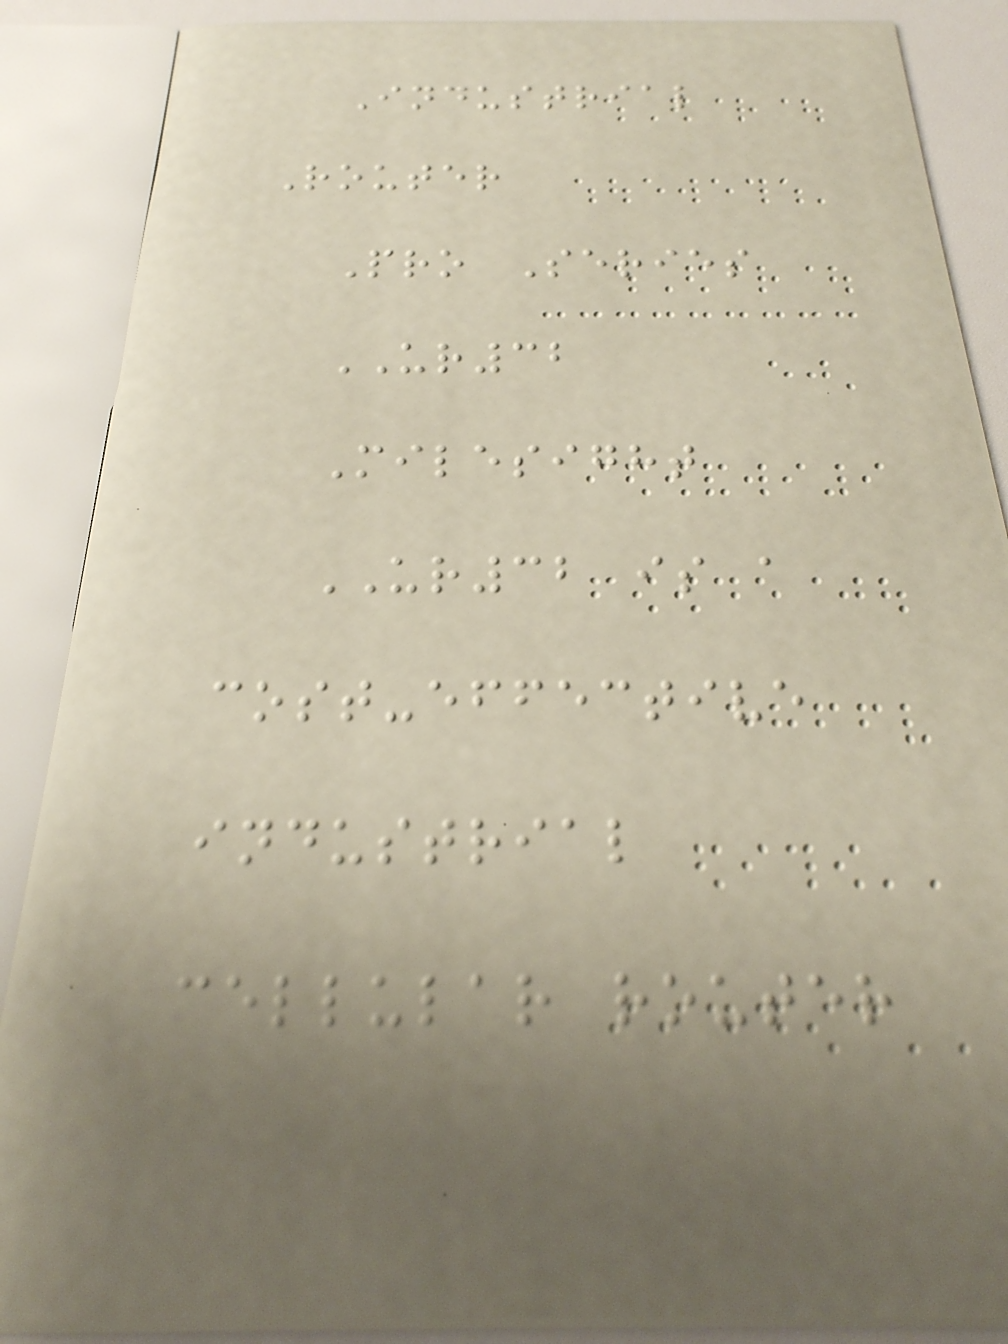Industrial
Router
Pro Series
UR32
Milesight
UR32 is a
cost-effective
industrial
cellular router
